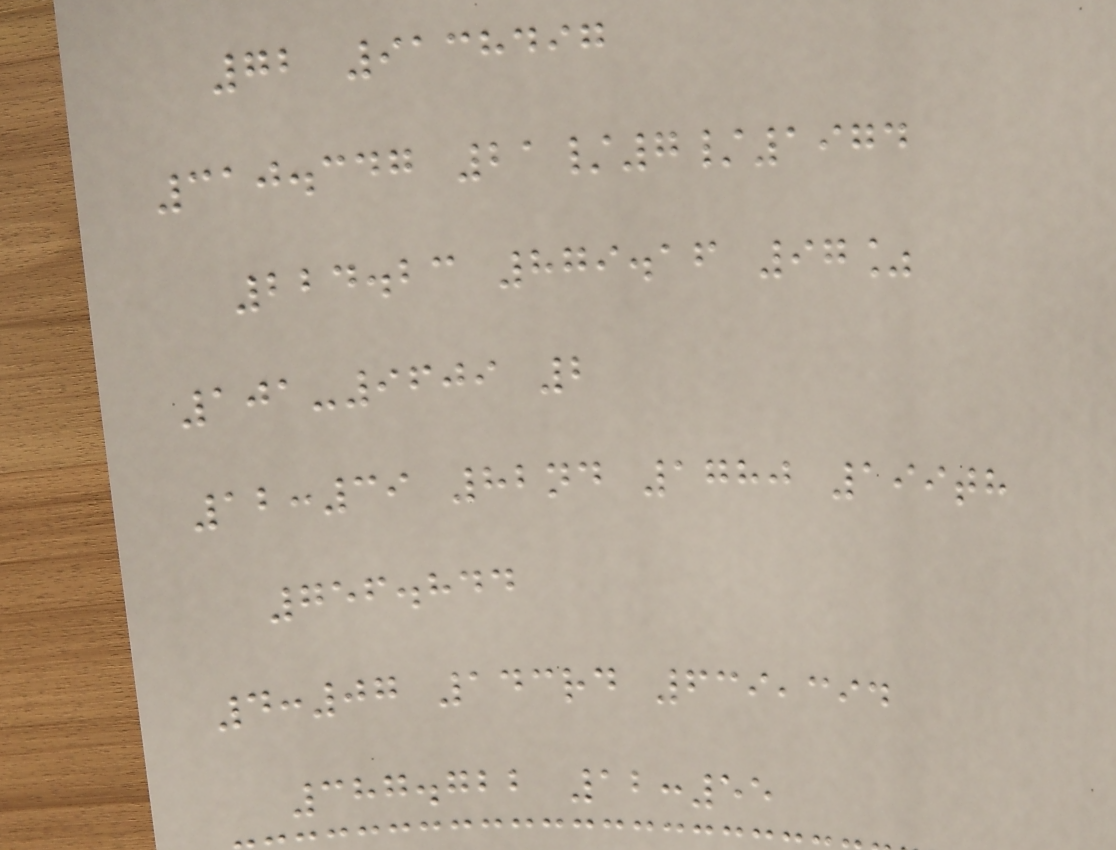72 9138497
310.347 21/7/1974
224.23 879.16 97%
101-9609 2
12:39 82nd 1780 199th
756.844
4:07 143rd 639,394
387.722 12:55
